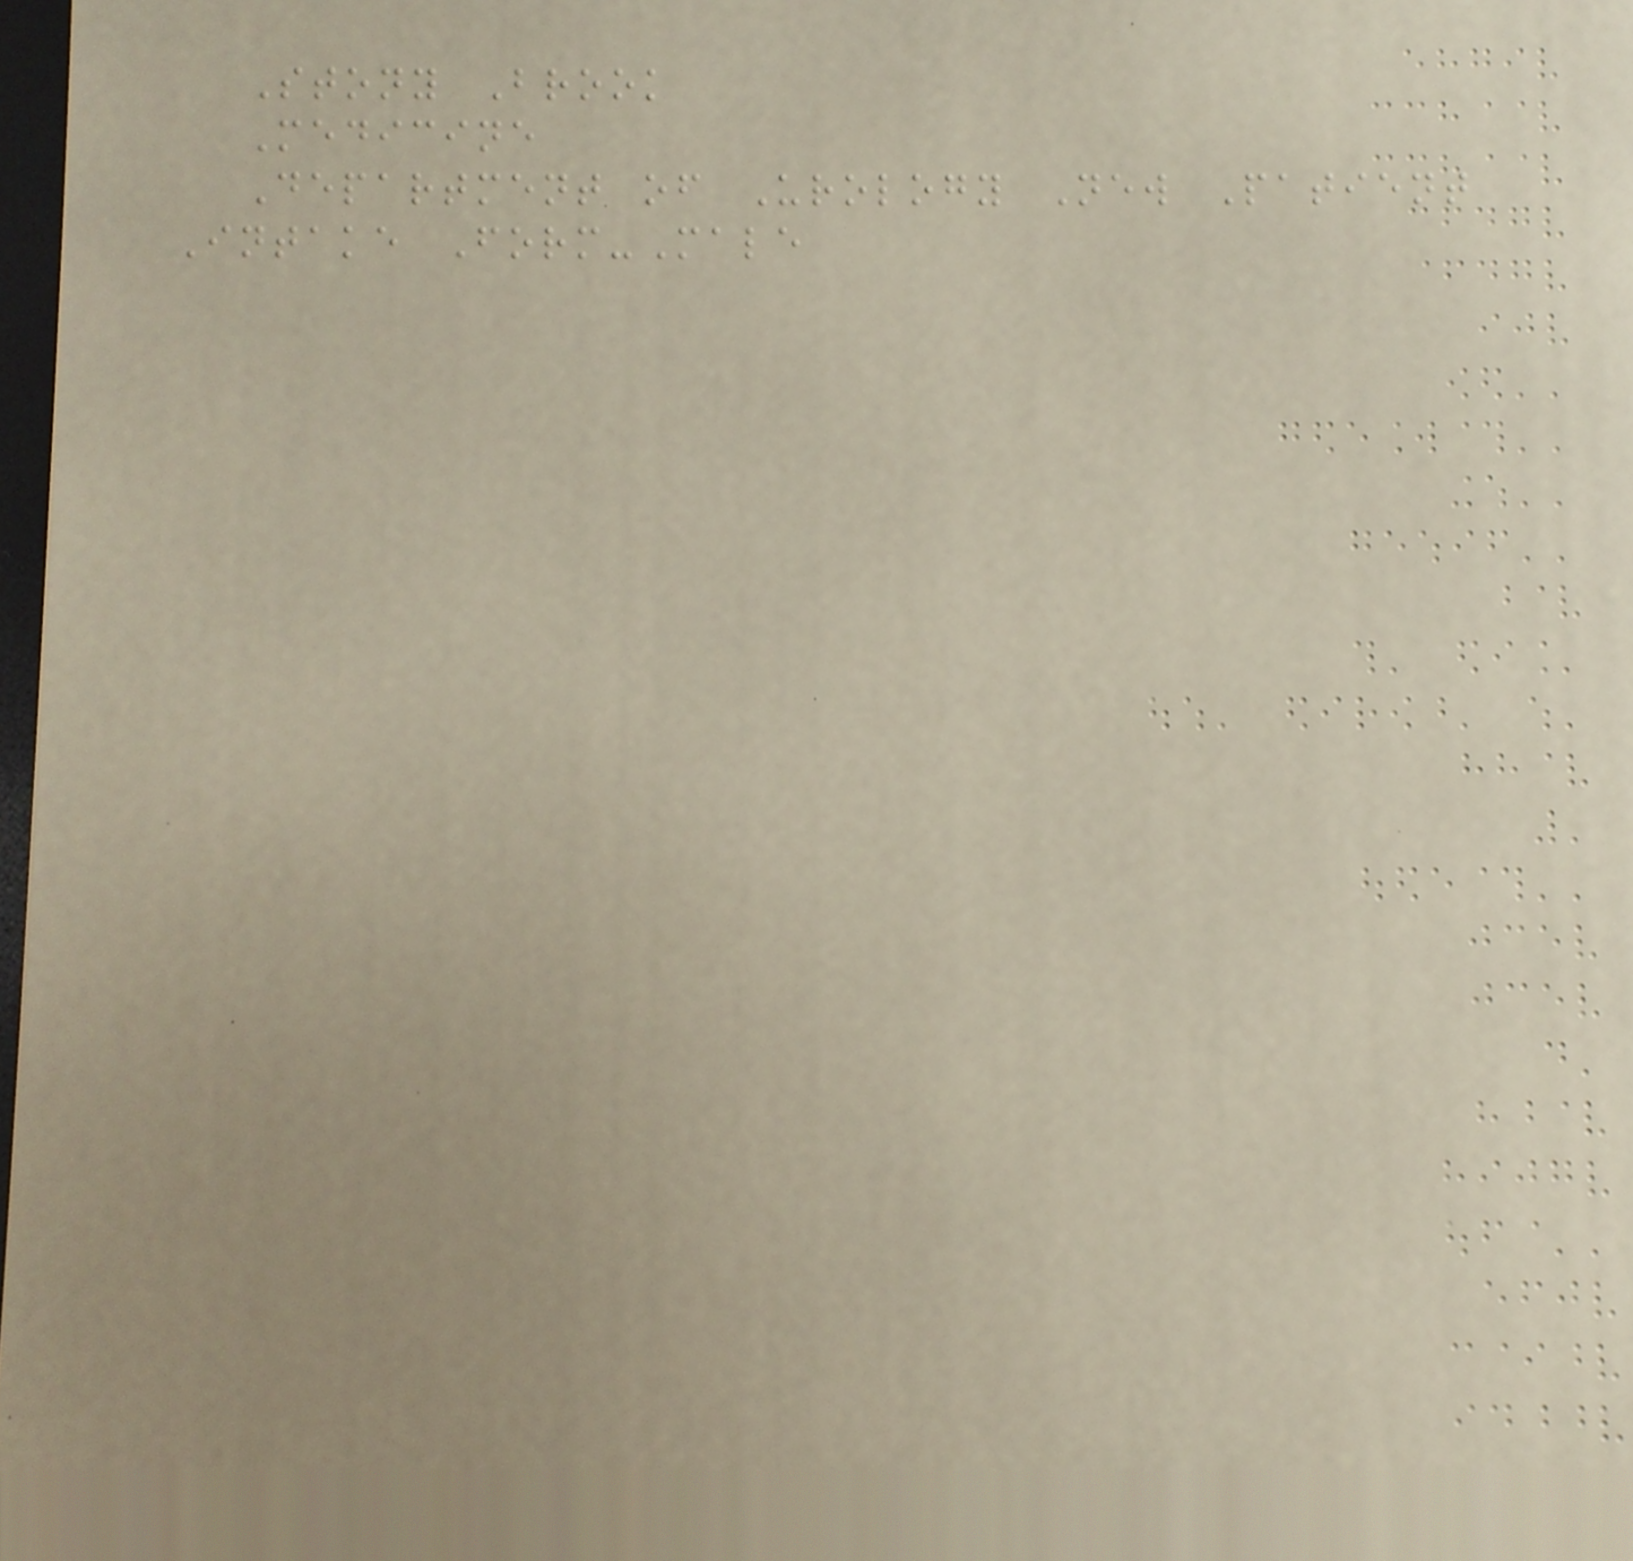Stony Brook
Medicine
Department of Urology New Patient
Intake Form-Male
